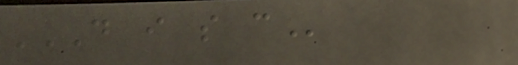D I S C
